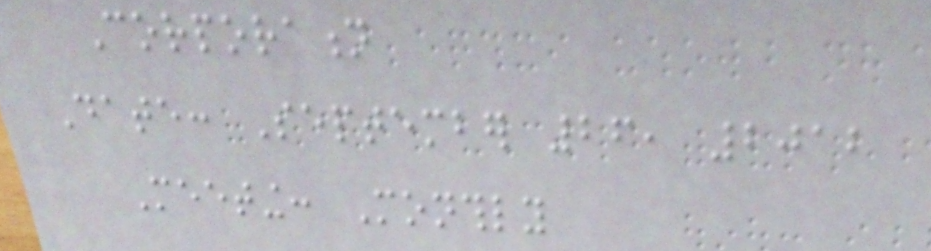Corporation
Date: September 26, 2012
Meeting: Monthly
